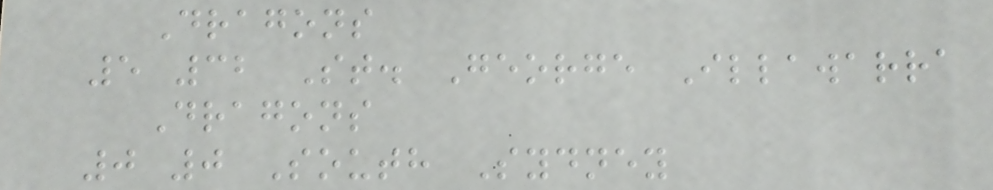Dragons
5 32 St. George Illawarra
Dragons
0 0 South Sydney
